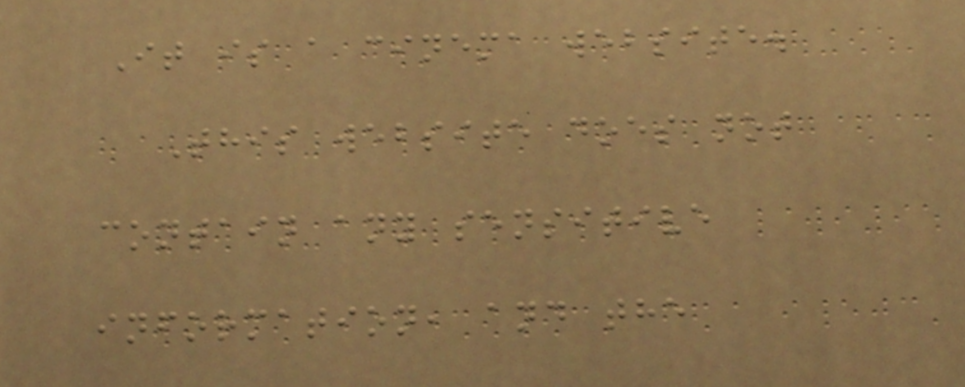It is a cinema website.
This website does not
contain any sensitive
information, and the
